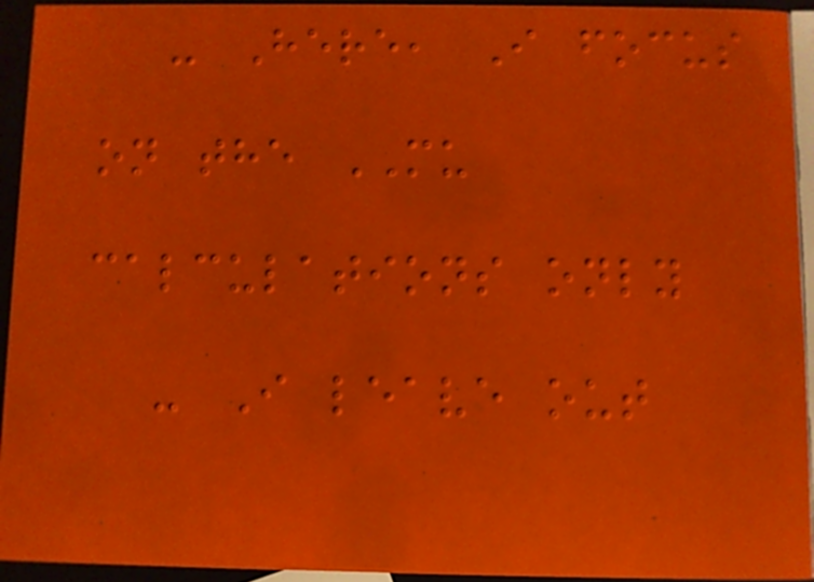- Here, I focus
on the MU
calculations only
- I leave out
